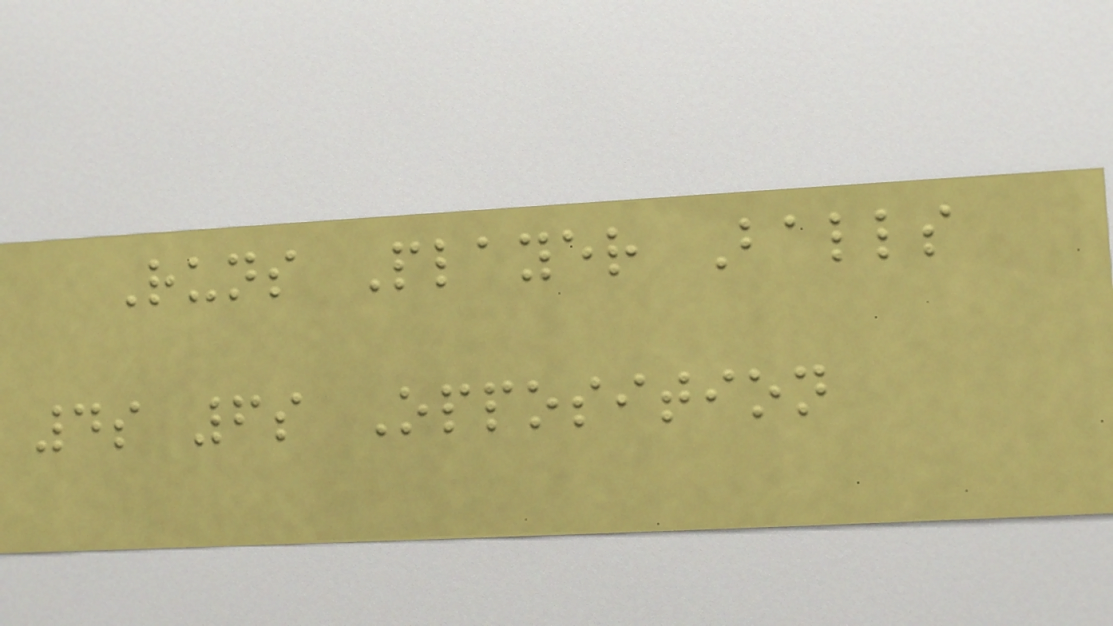Runs Player Balls
4s 6s Opposition
